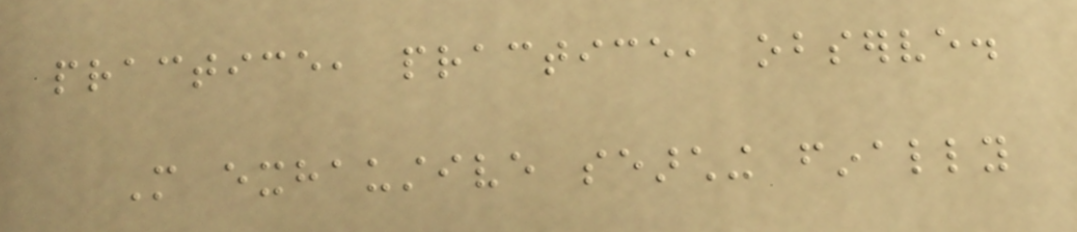practice, practice, observe.
More exhaustive searching finally
